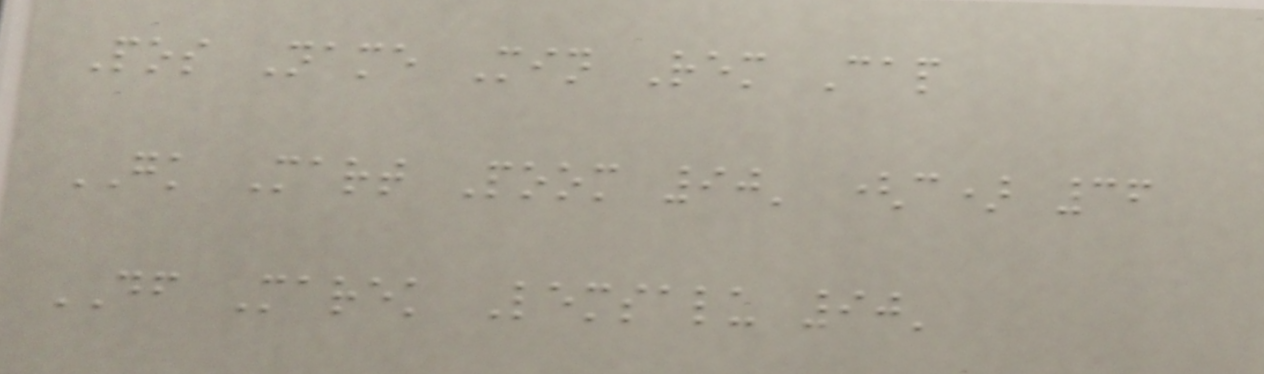Pos Name Min Rem Cap
GK Mart Poom 90' (c) 36
DF Marek Lemsalu 90'
